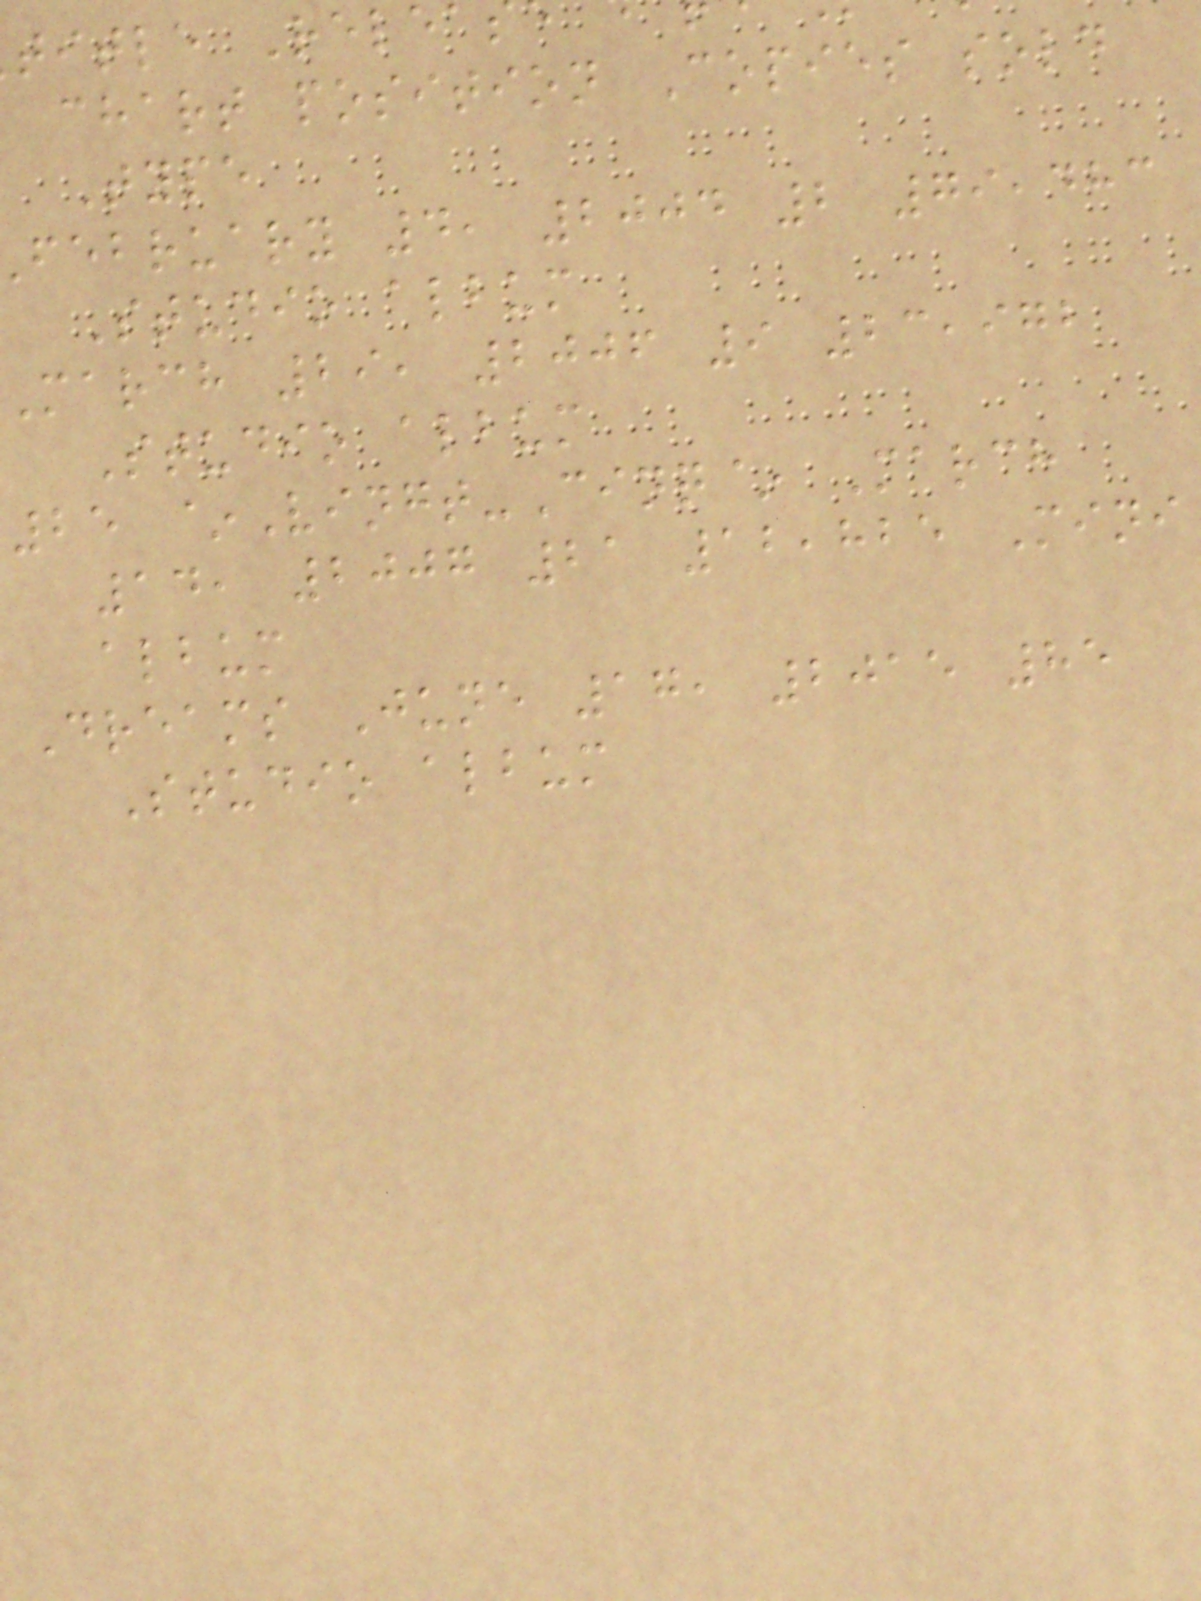title Relea
chart position Copies sold
Type
february 4, 2004 2 79,483
Studio album
March 29, 2006 9 23,972
Studio album
25 ~Vingt-Cinq~ March
14, 2007 21 12,825 Mini
album
Dreams June 17, 2015 85
Studio album
